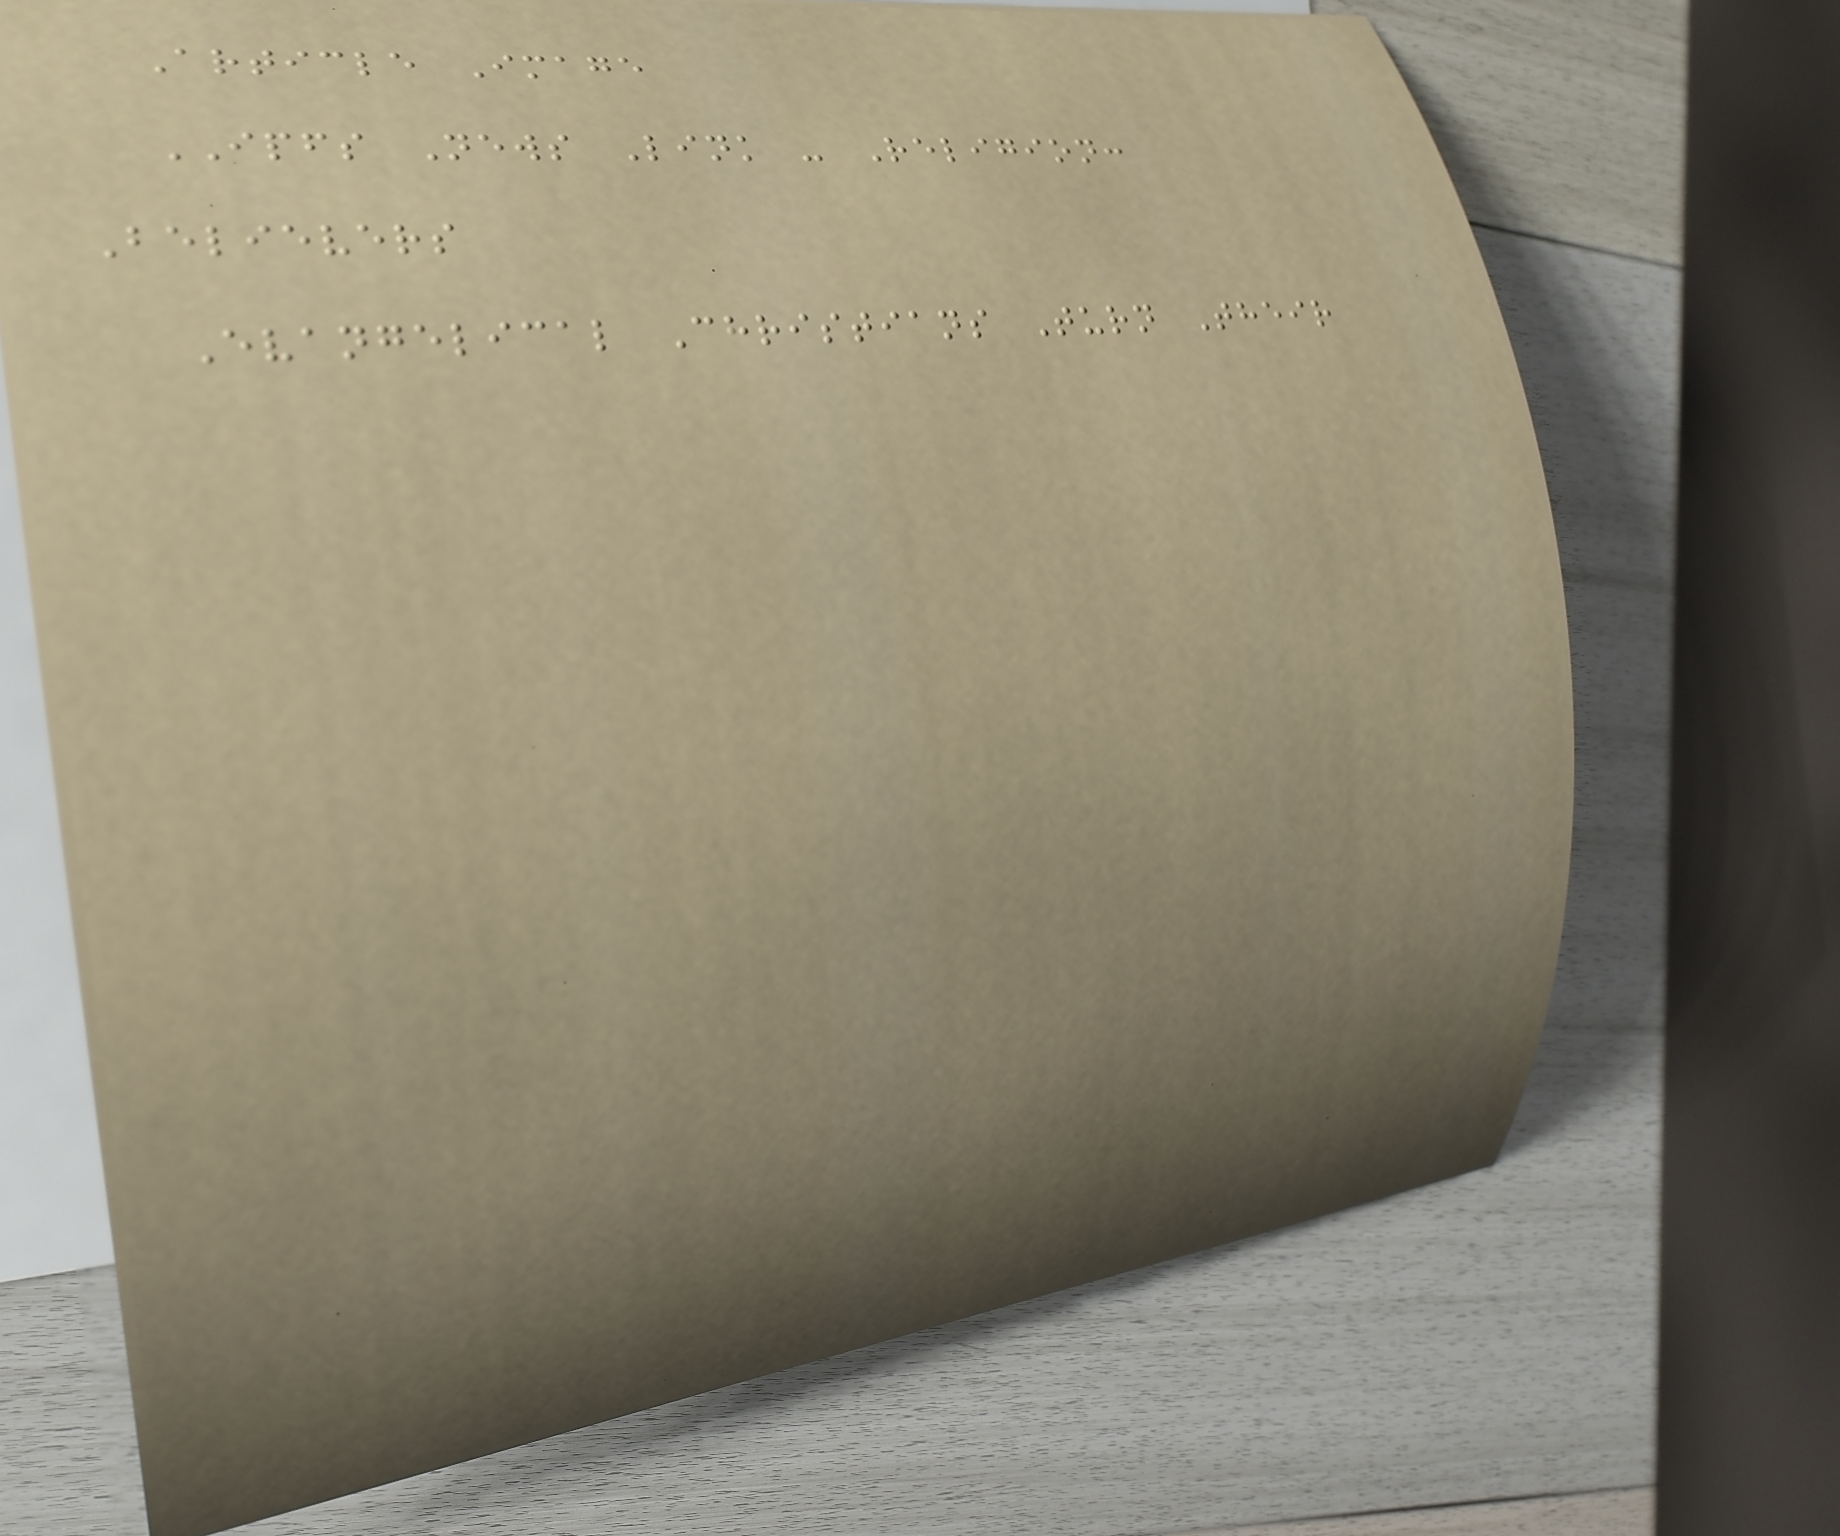Article Image
IPFS News Link - Religion:
Believers
Evangelical Christians Turn Their
